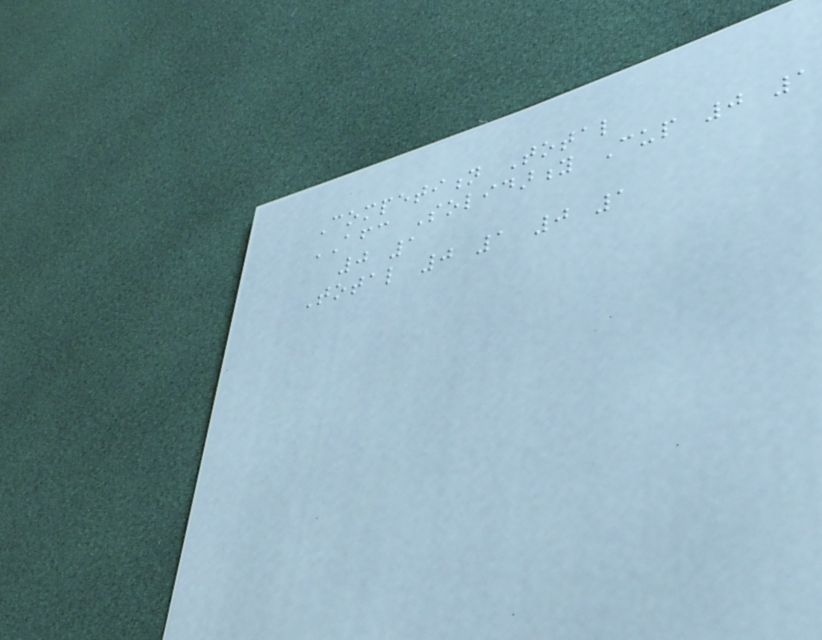Competition Total
AFC Solidarity Cup 0 1
0 1
Total 0 1 0 1
